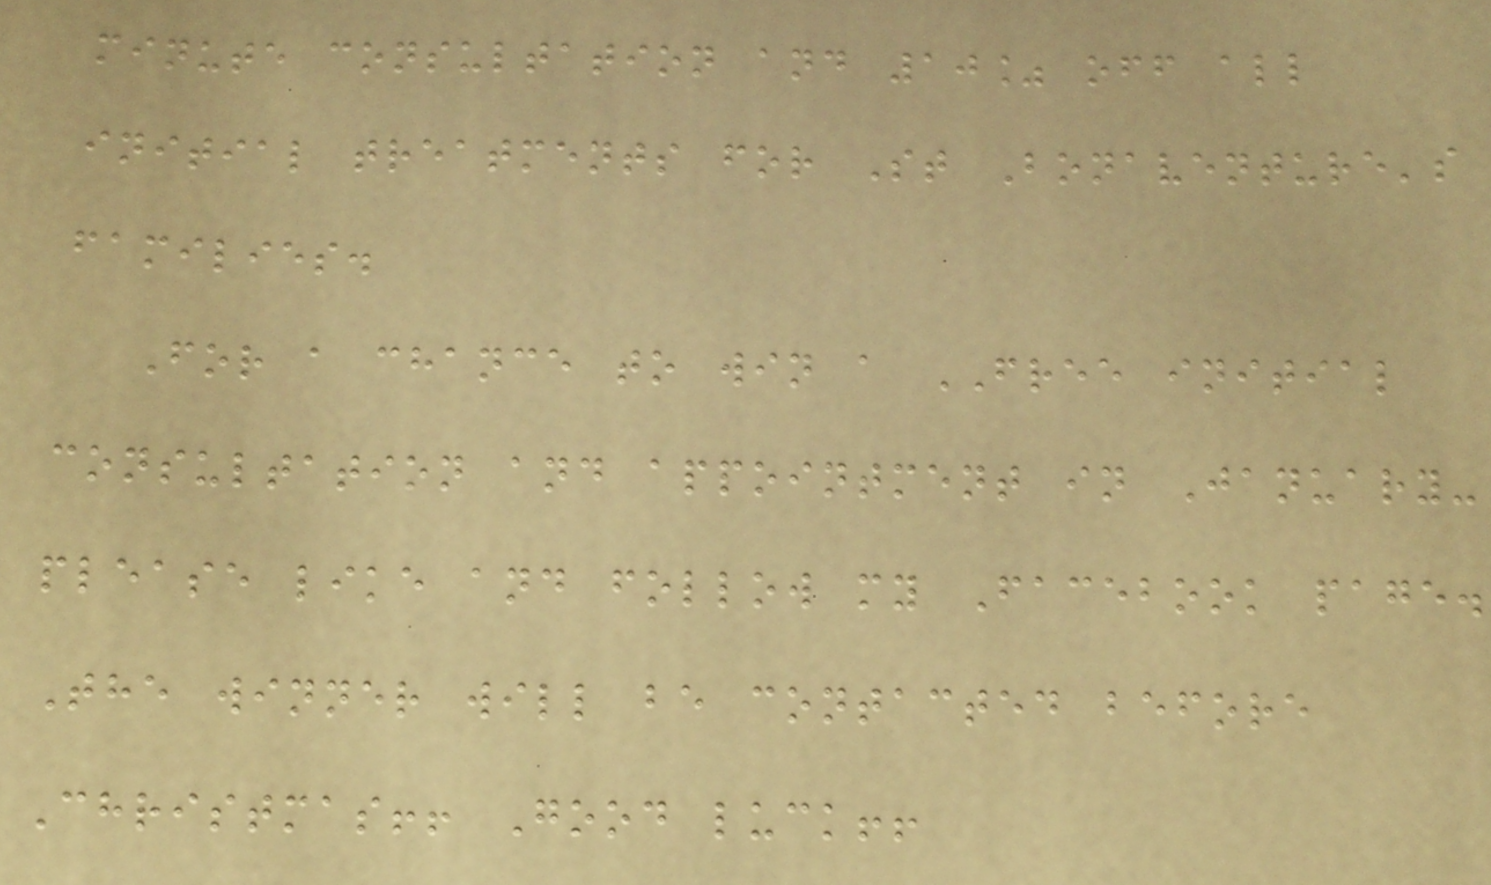minute consultation and 10% off all
initial treatments for St Bonaventure's
families.
For a chance to win a FREE initial
consultation and appointment in January-
please like and follow my Facebook page.
The winner will be contacted before
Christmas!! Good luck!!
